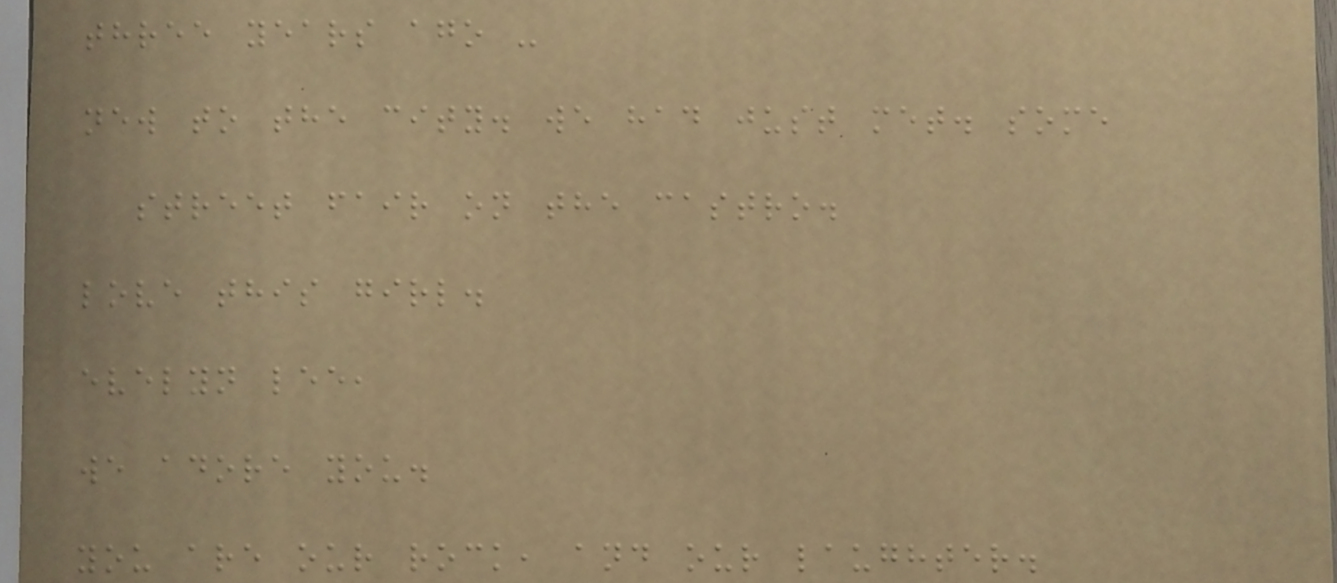three years ago -
new to the city. we had just met. some
street fair on the castro.
love this girl.
evelyn lee,
we adore you.
you are our rock, and our laughter.
